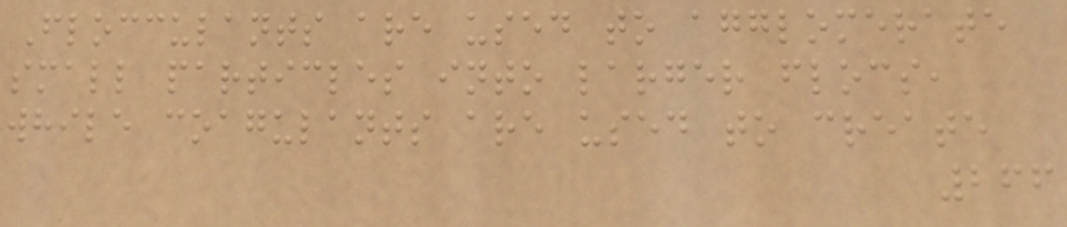Flocculants are used to agglomerate
small particles into larger flocs,
while coagulants are used to create
266
